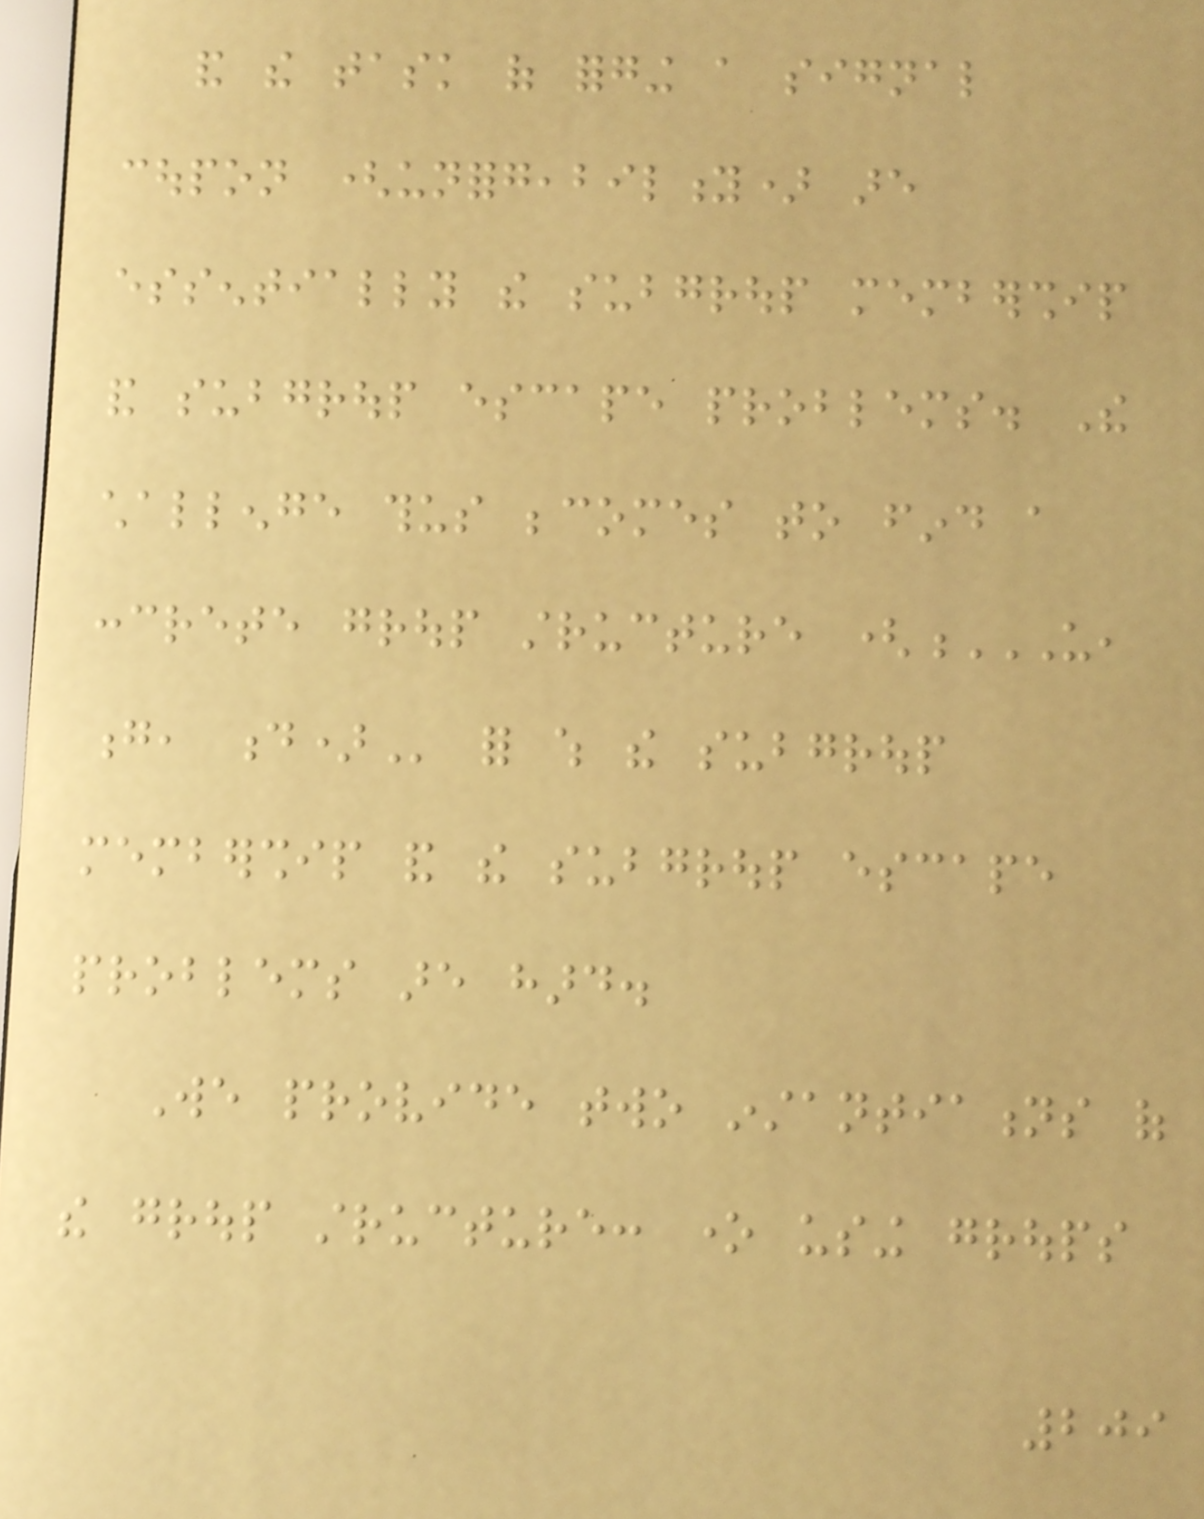and the task of forging a signal
coupon (unforgeability) are
essentially the subgroup membership
and subgroup escape problems. The
challenge thus becomes to find a
concrete group structure (U,
G, D) for which the subgroup
membership and the subgroup escape
problems are hard.
We provide two instantiations of
the group structure: one using groups
209
